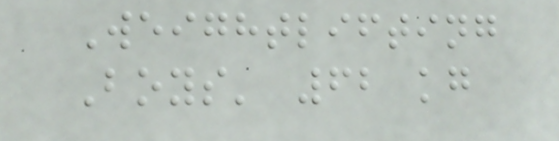Weightlifting
Boys' 62 kg
